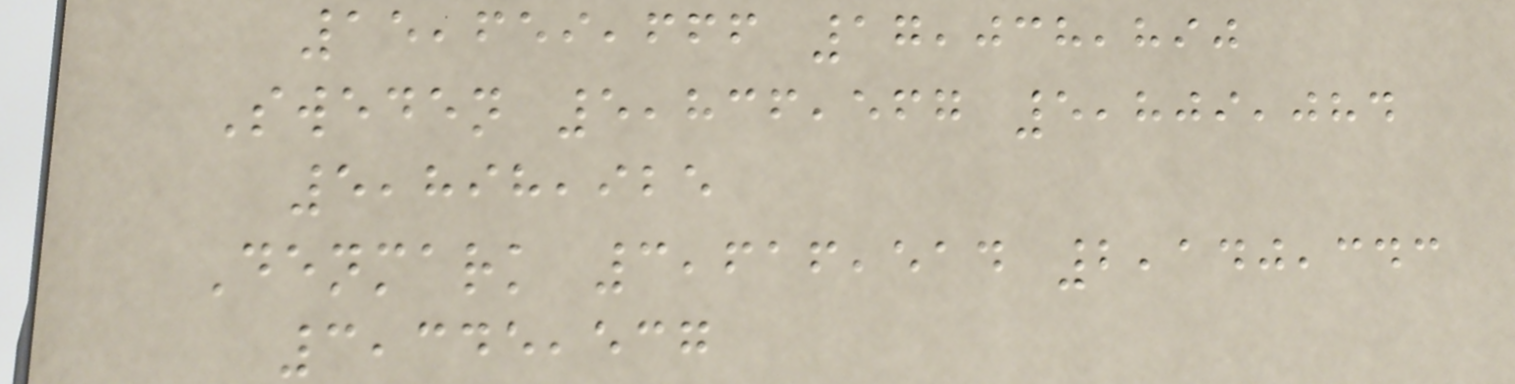15,659,666 17,038,890
Sweden 5,836,567 5,809,084
5,898,925
Denmark 3,616,514 2,140,343
3,345,537
